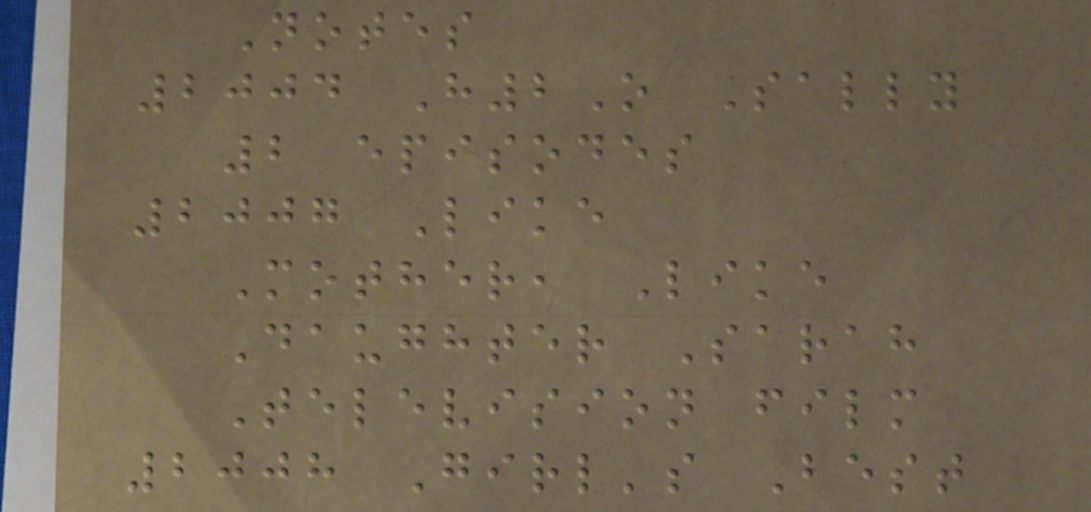Notes
2004 H2O Sally
2 episodes
2007 Like
Mother, Like
Daughter Sarah
Television film
2008 Girl's Best
